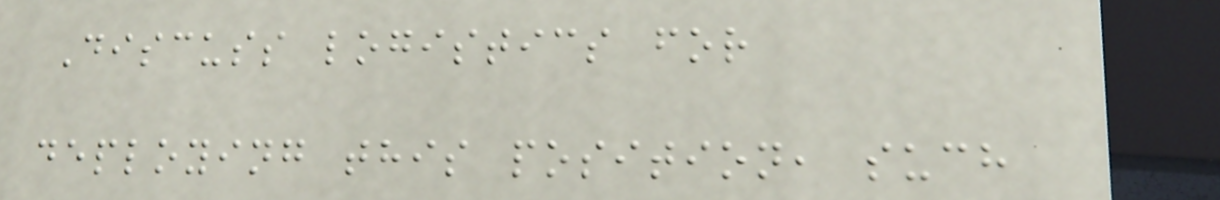Discuss logistics for
deploying this position, such
